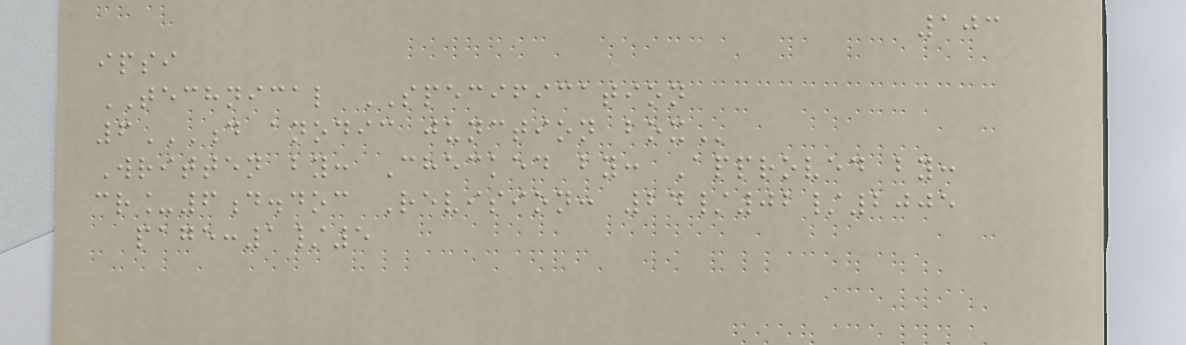103
ipsi
TECHNICAL SPECIFICATION
6D ANODIC JUNCTION BOX
Written by: Checked by: Approved by:
cr_6d.doc Revision: 24/02/2005
page:1/5
